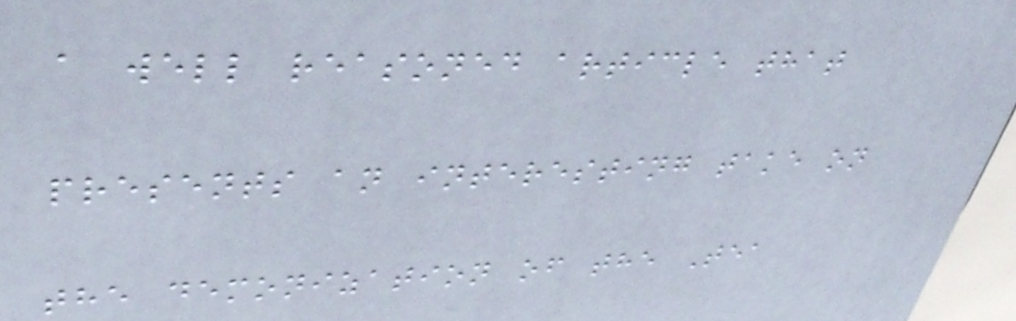a well reasoned article that
presents an interesting take on
the demonization of the Tea
